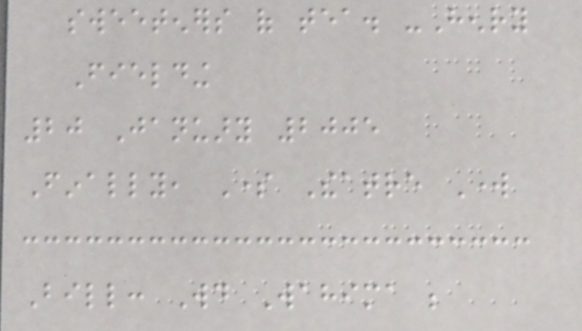sweeteners of tea. -Henry
Fielding
20 January 2005
Finally, Some Theatre Work
Bill: Would Wahima be
